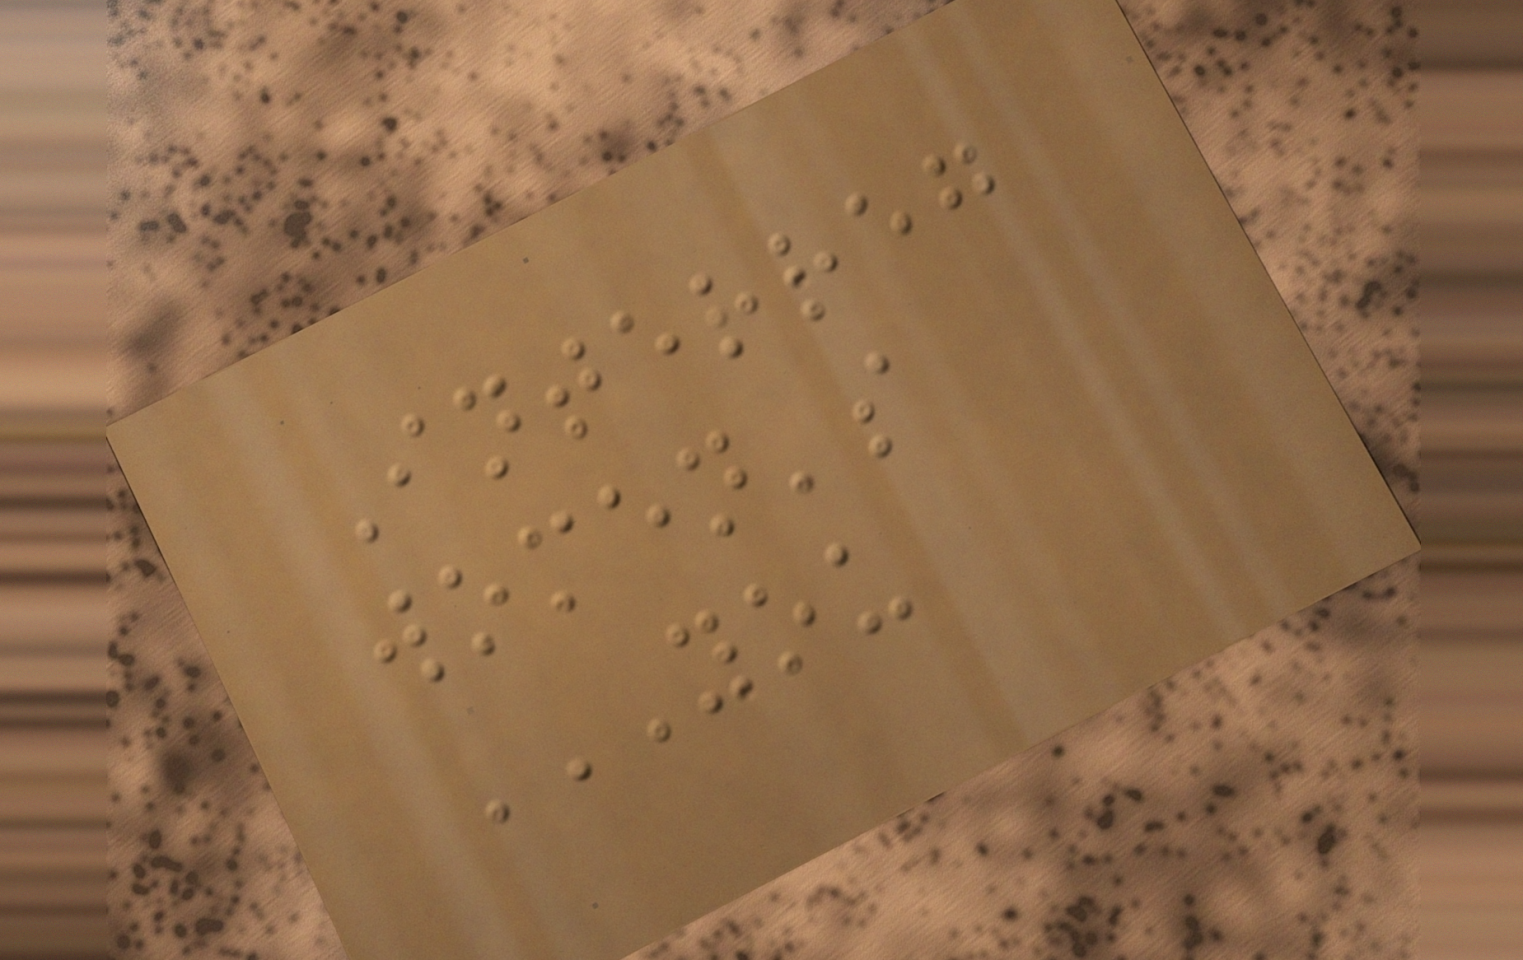Interreg
women's
YOU
